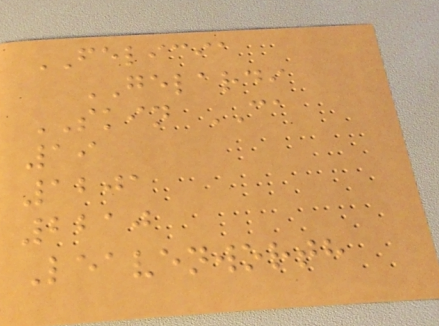FELICIA
GELARDI
SKIN CA
19
1201
2210
Leavenworth
